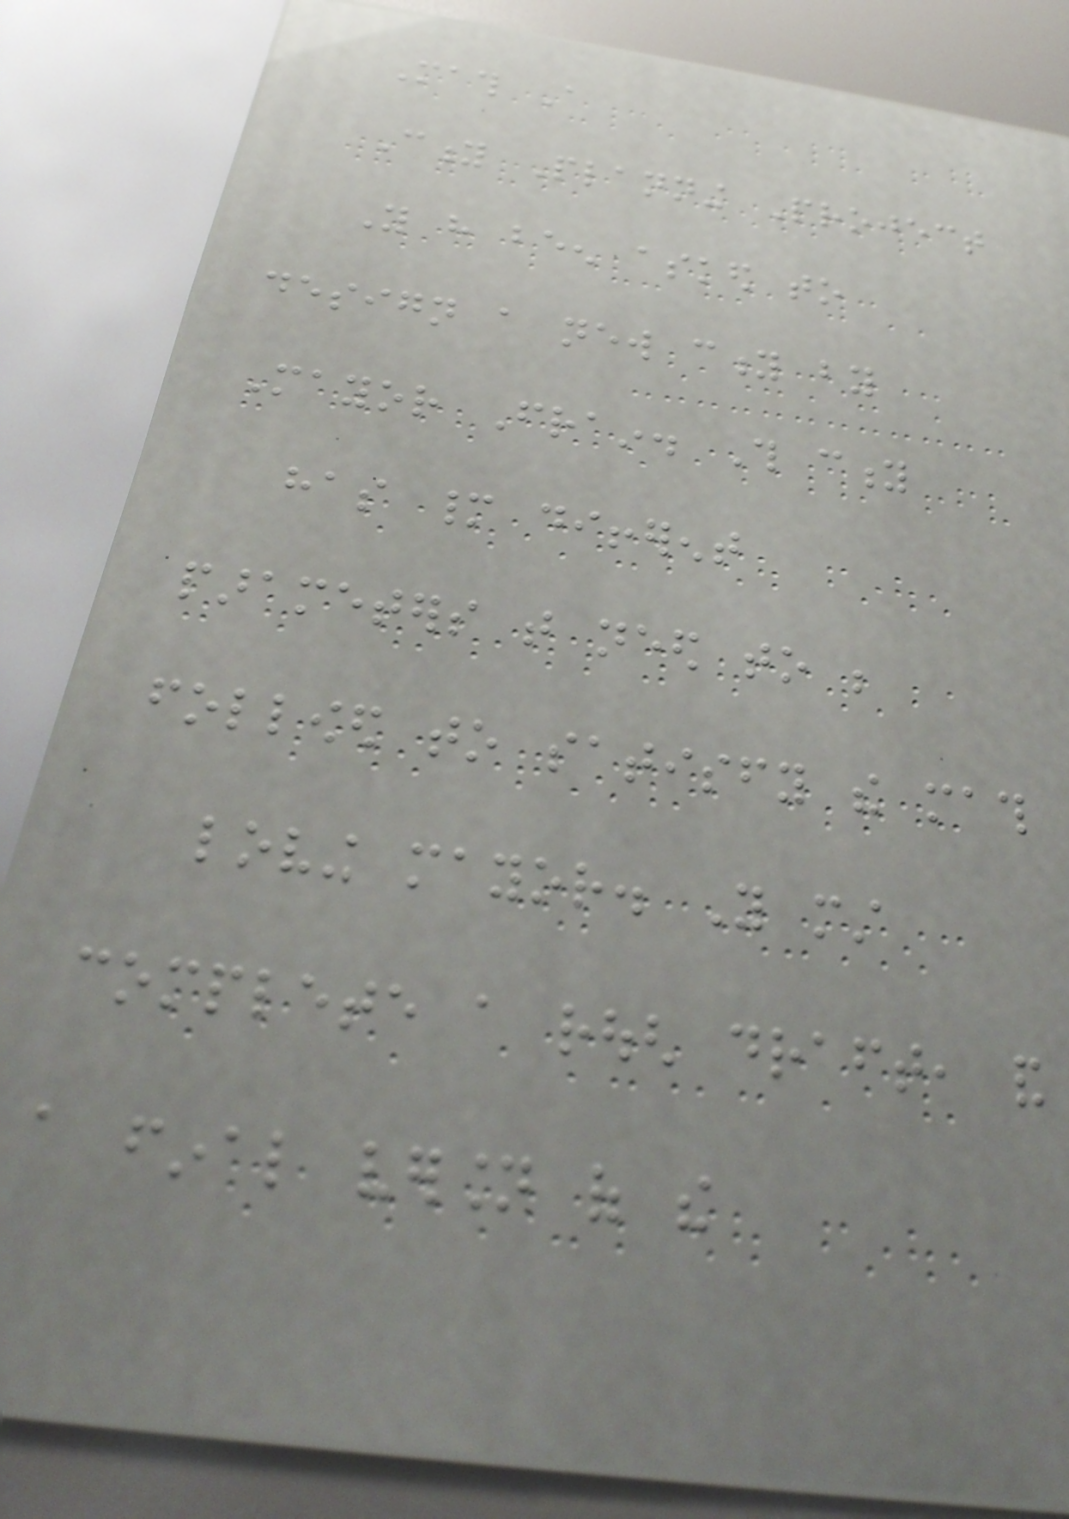Math A
City Planning Project
You have been asked to
design a new city by
Mayor Frain. This city
has many different
parameters that need to be
followed to satisfy the math
loving mayor. You must
complete a rough draft, and
a final version of the
